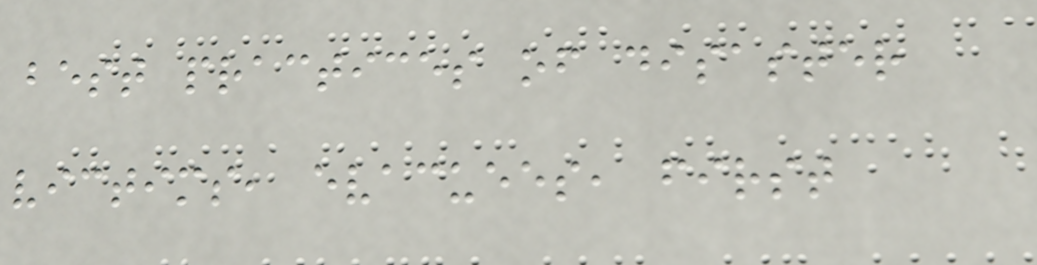best practices of disaster
victims, evacuees, first
